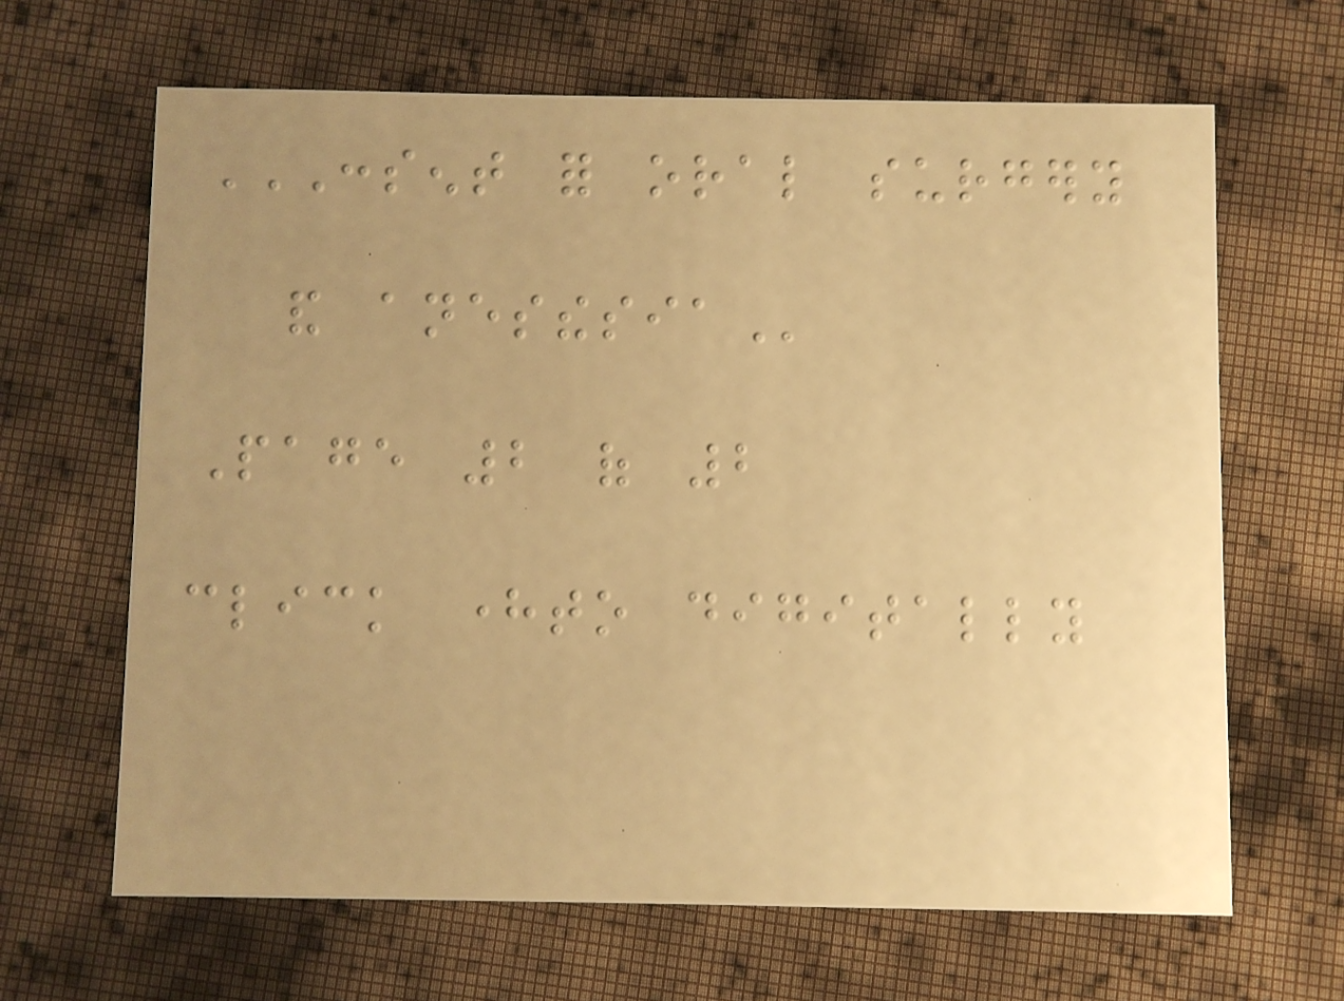CONSENT FOR ORAL SURGERY
AND ANESTHESIA
Page 2 of 2
click hereto digitally
